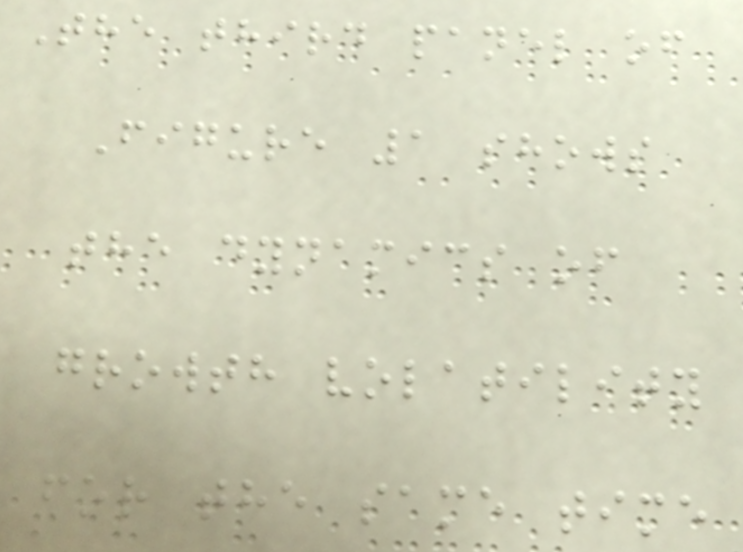The third panel of
Figure 1 shows
the dynamics of
growth volatility
for the same time
